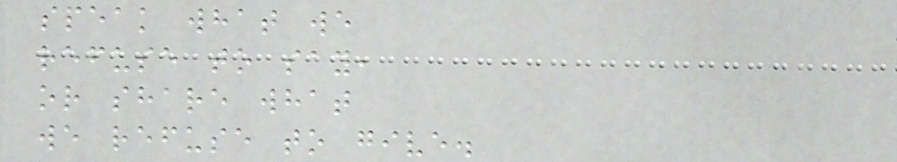speak what we
refuse to say,
or share what
we refuse to give.
